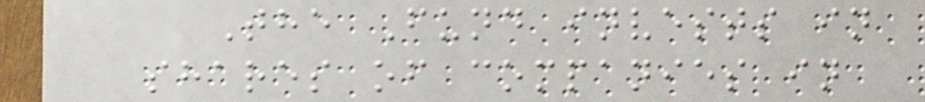The Fund invests in
shares of companies in
